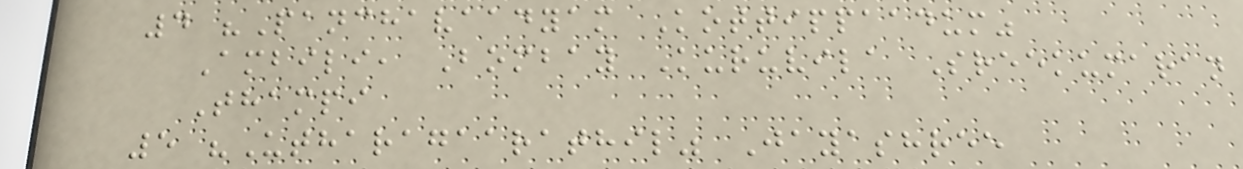4 "Panchavaadyam Kottippaadum"
Ambili, Bombay Kuruvila Sreekumaran
Thampi
5 "Utharagaarathil" Jayashree
